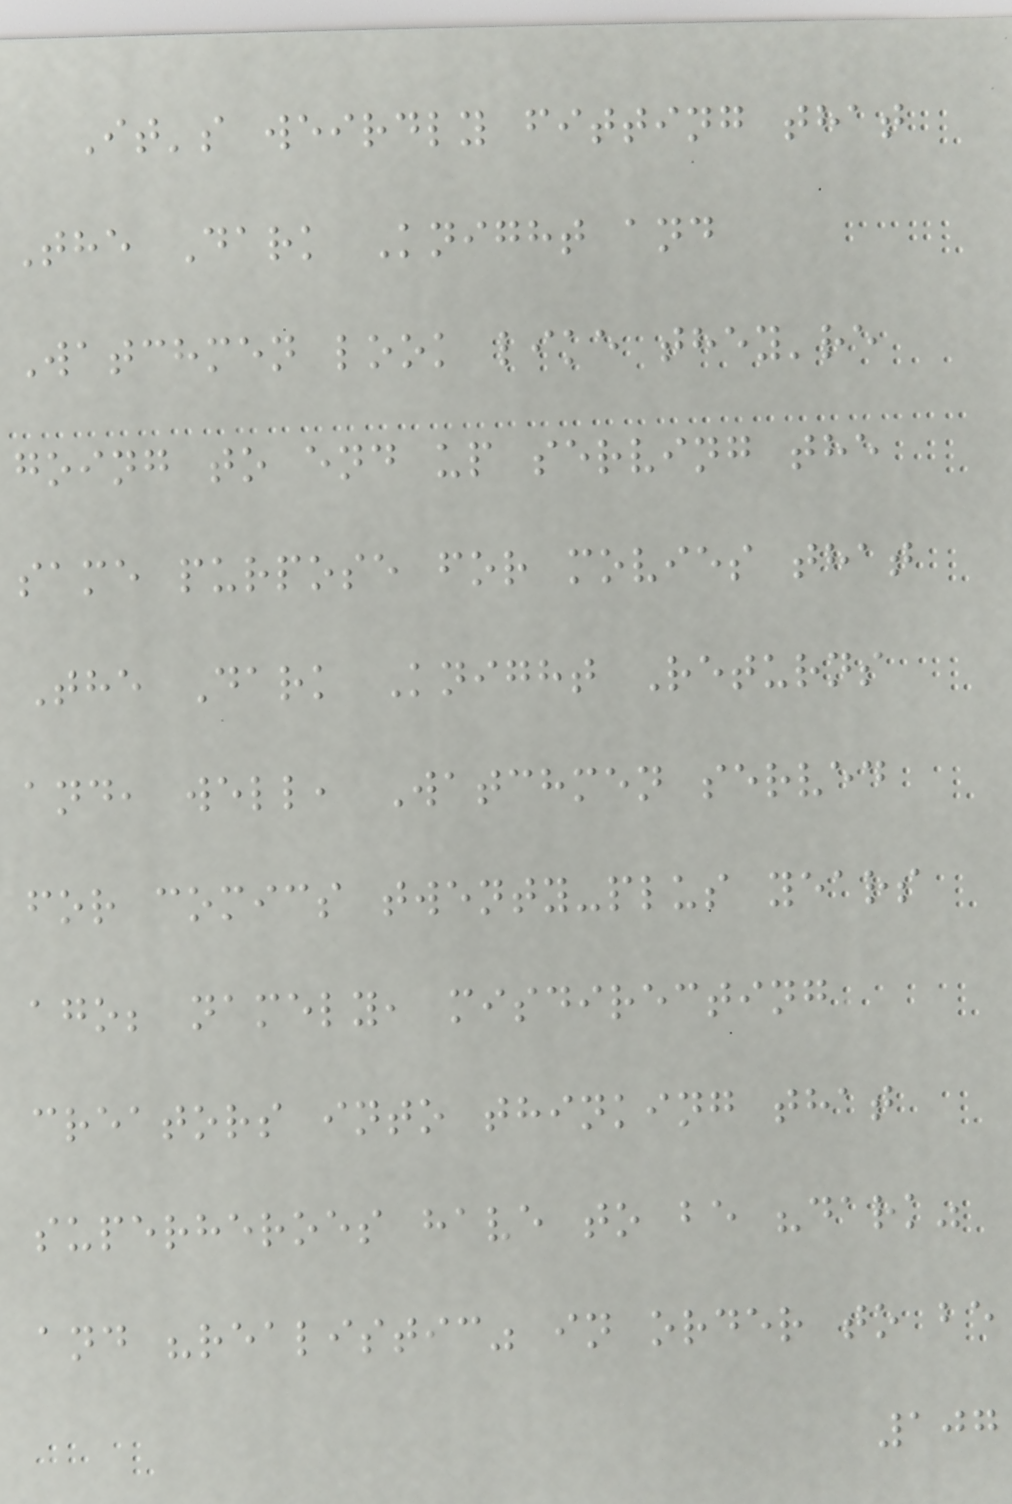It's weirdly fitting that
The Dark Knight and
Watchmen look like they're
going to end up serving the
same purpose for movies that
The Dark Knight Returns
and, well, Watchmen served
for comics twenty-plus years
ago; namely, misdirecting
creators into thinking that
superheroes have to be "dark"
and "realistic" in order to be
107
